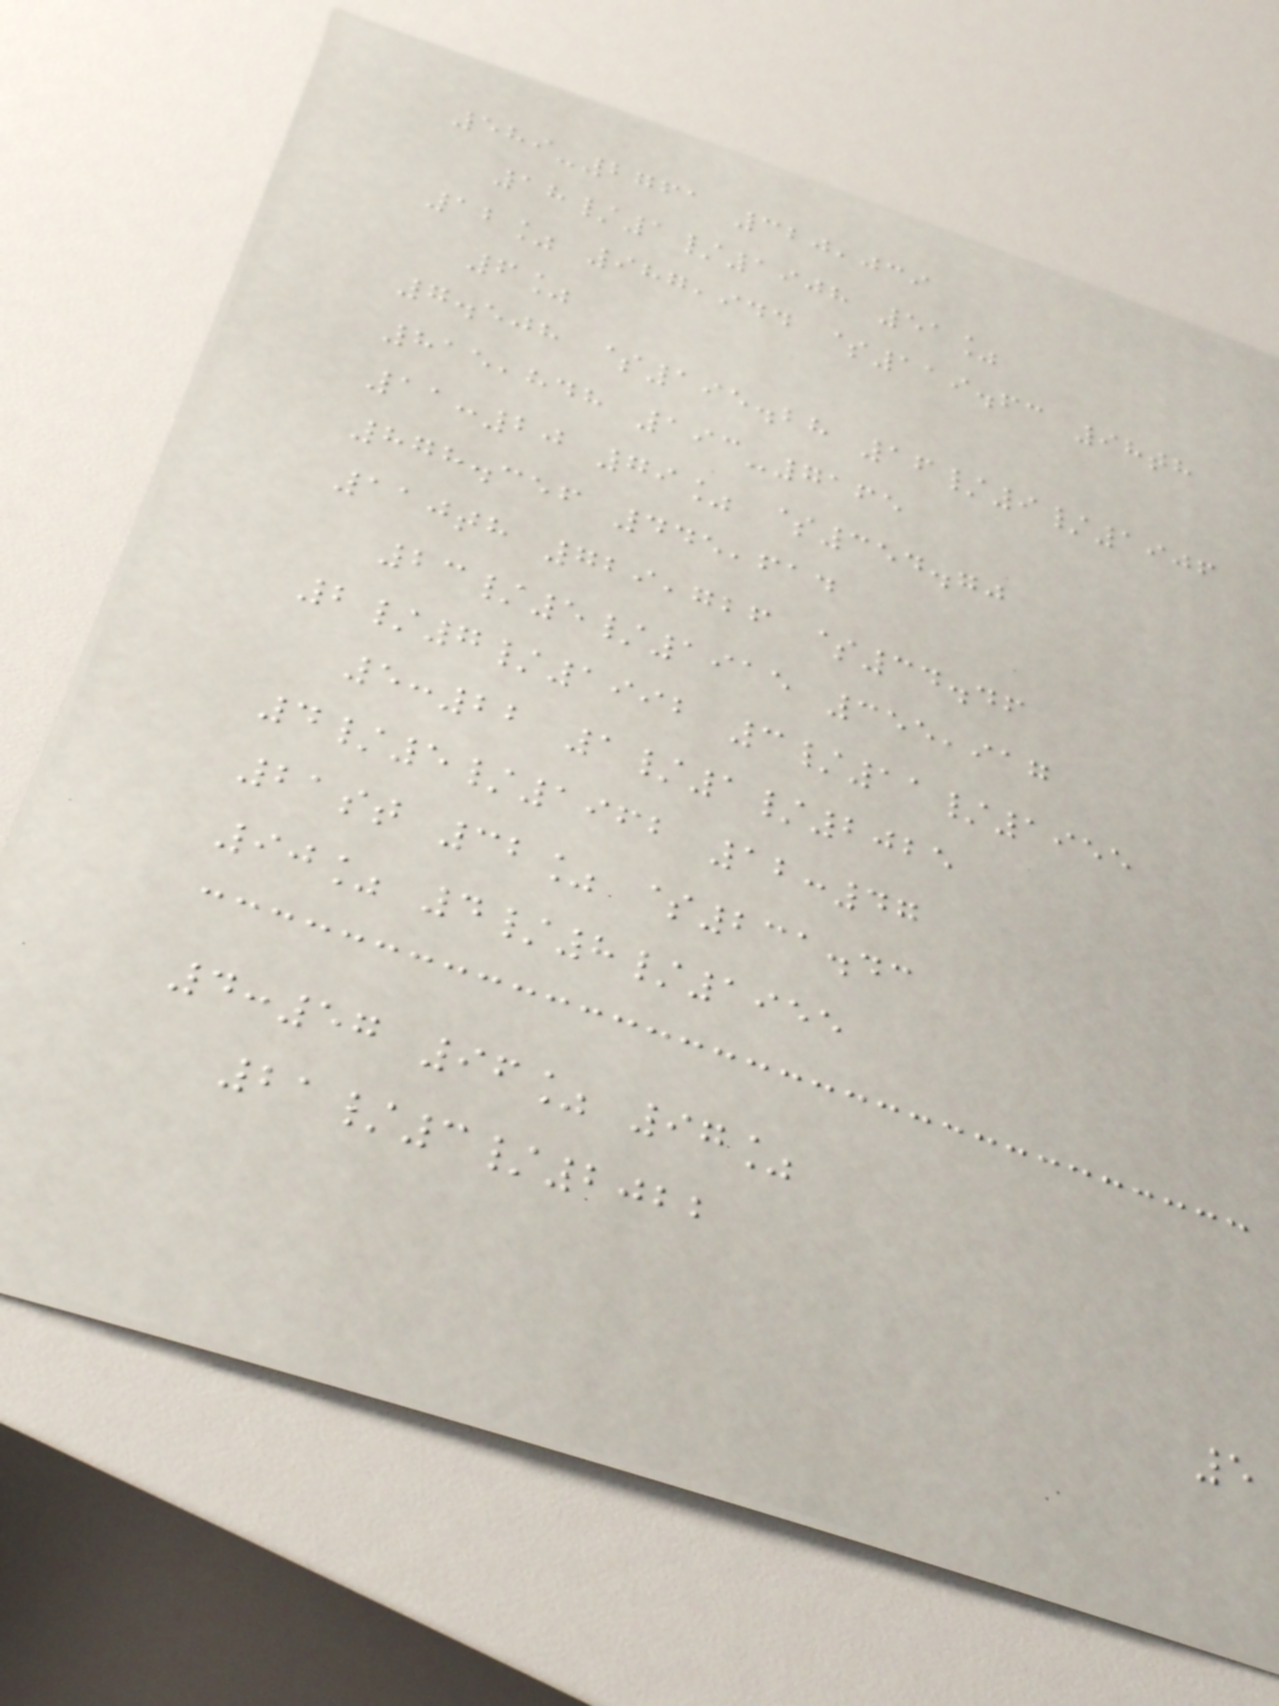589-2761 320,039
18/1/1908 51%
12% 987,944 $119.63 98th
6%
7.508 $195.28 16/9/1906
815,848 193-7165
11:20 79% $354.70
878.356 445,614
110th 729,726 $34.46
23/5/1915 355,917
2/7/1992 3/11/1955
5:22 1/1/2025
4/5/1962 12:47
21st 32% $231.43
90% 4/8/1955
4:57 96% 97%
21/3/2022
5
